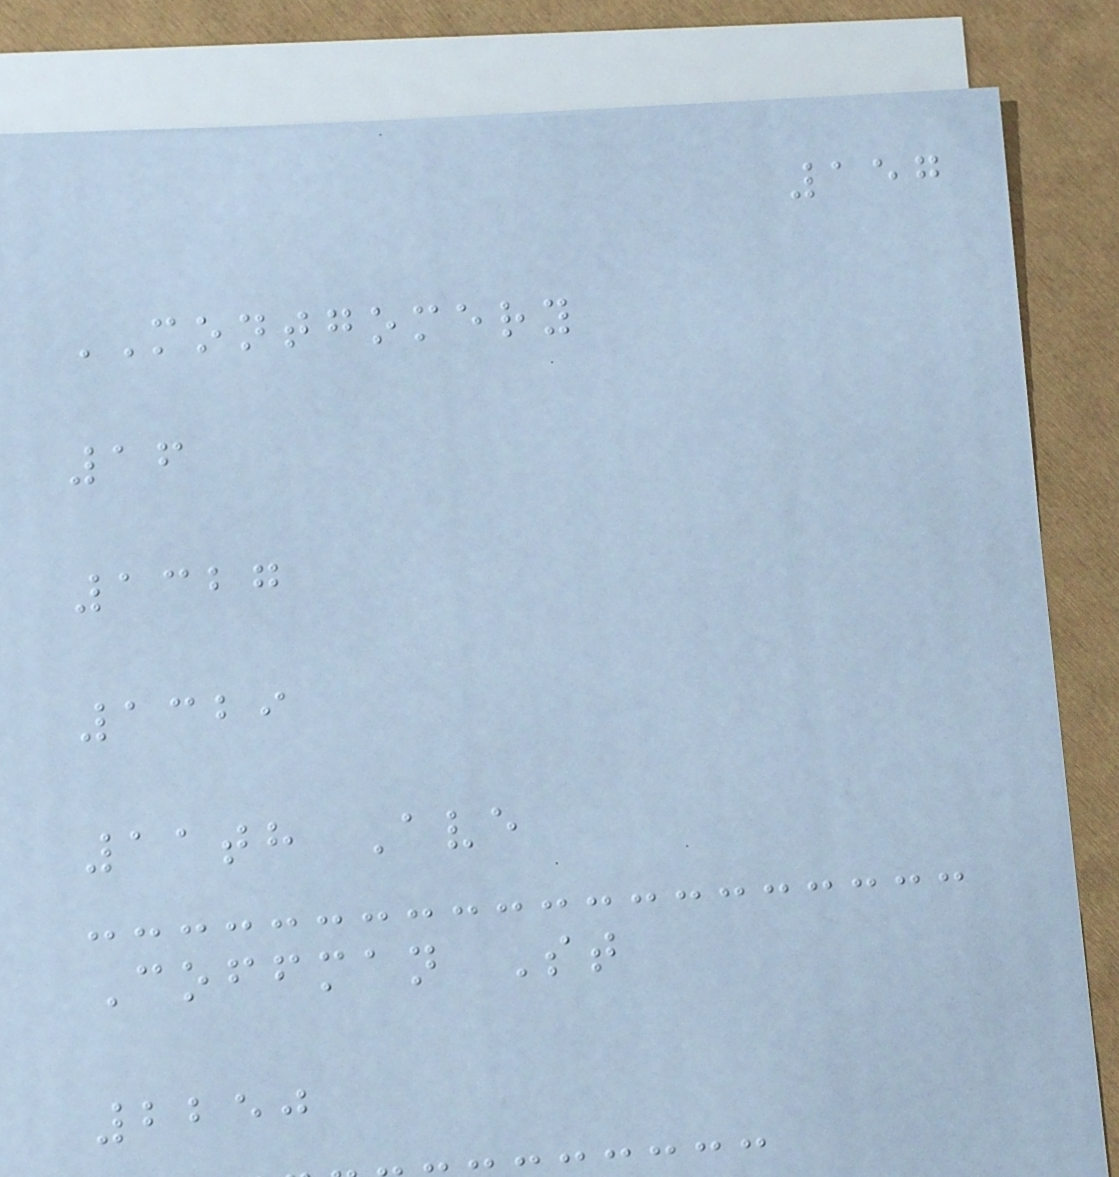157
MONTGOMERY
16
1327
1329
11th Ave
Coffman St
2250
